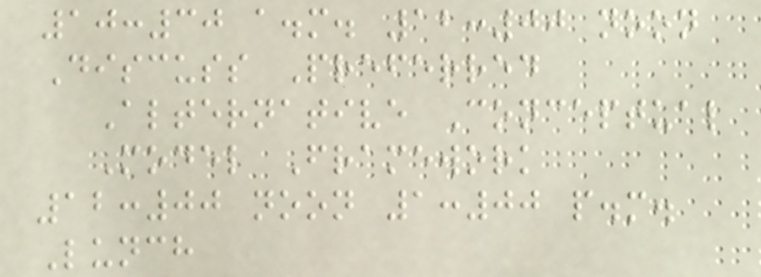10:30 a.m. 12:00 noon
Discuss Preferred
Alternative Conceptual
Model Framework
12:00 noon 1:00 p.m.
Lunch
